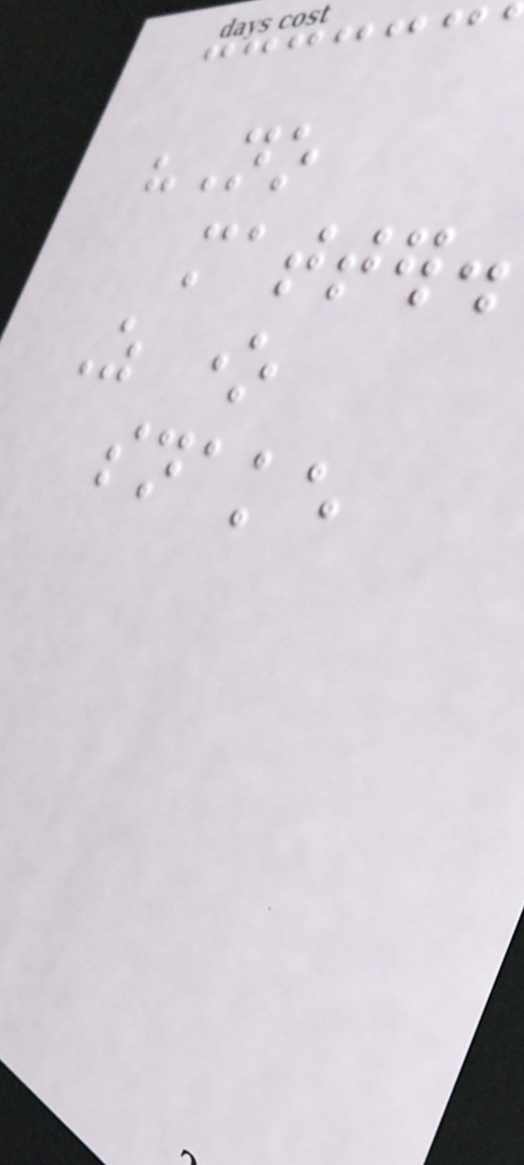"No
matter.
As one
snake
